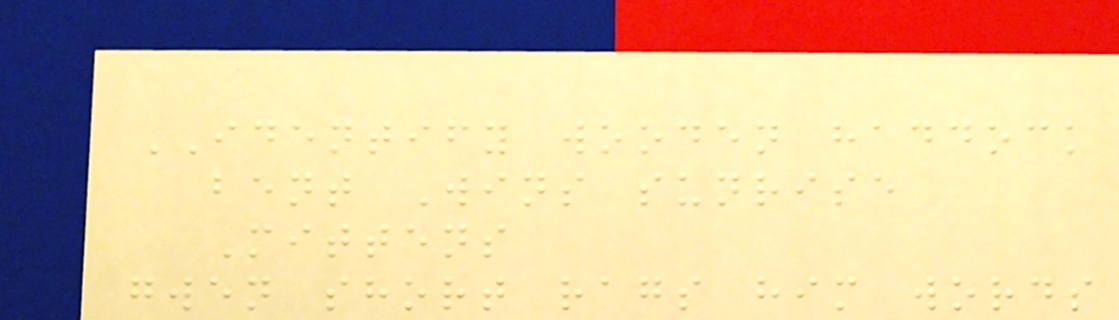IDENTIFY wooden haddock
bent Wins sunrise
Mittens
gwen short rags him words
